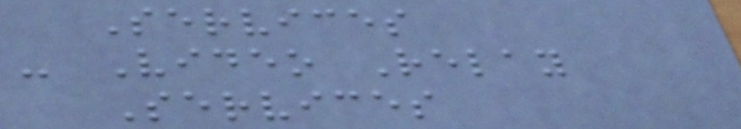Services
- Video Relay
Services
